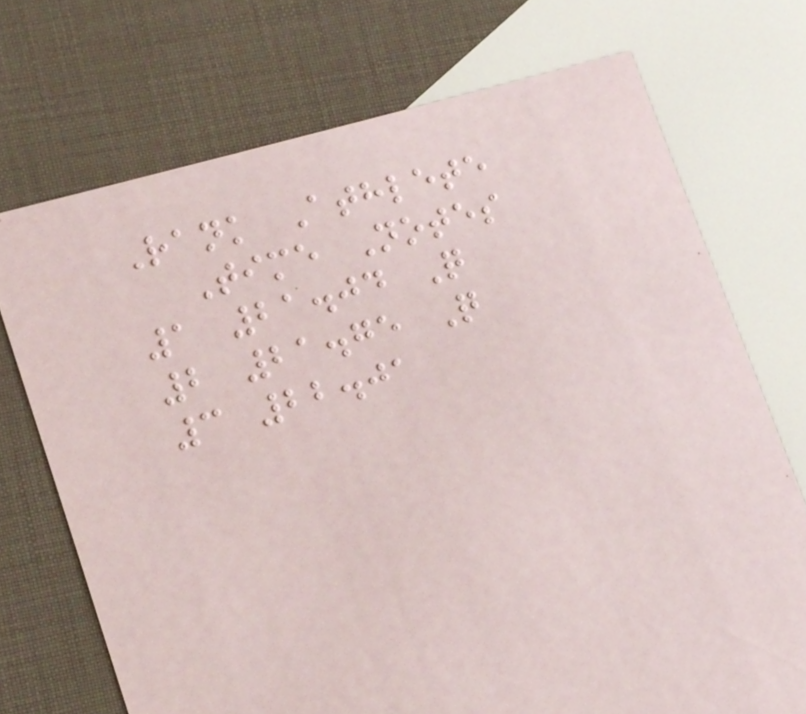Rank Athlete
Time Notes
1 21.04 Q
2 21.75 Q
3 22.01
